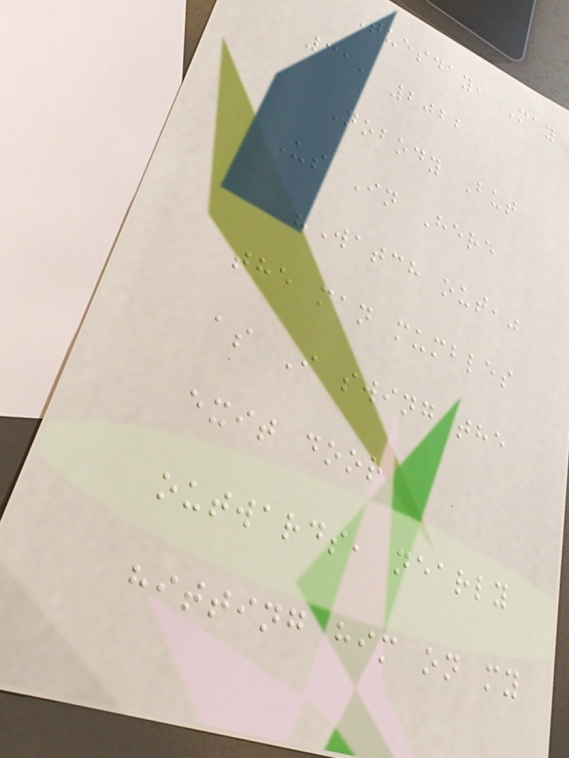Tuesday, May
31, 2022
Nobody But
Us In Here
"Watch out,"
the man mumbles
as I swing the
exit door
outwards, nearly
hitting him on my
